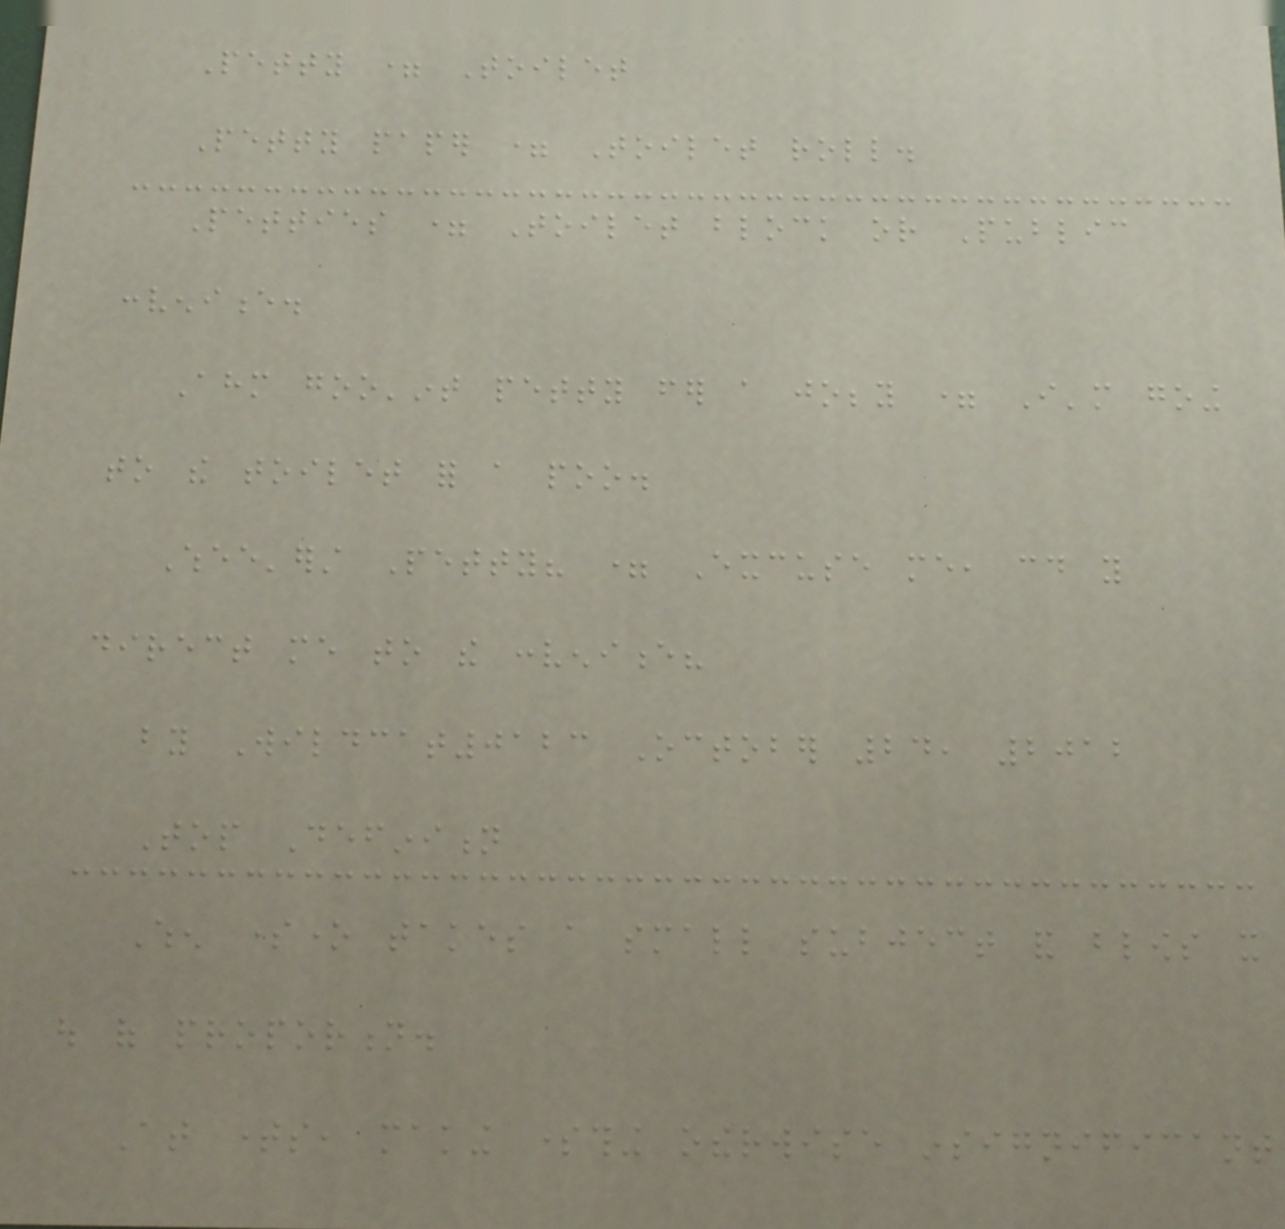Petty = Toilet
Petty paper = Toilet roll.
Petties = Toilet block or Public
convenience.
Ahm goo'int petty fer a jobby = I'm going
to the toilet for a poo.
Whee'erst Petty? = Excuse me, could you
direct me to the convenience?
by Wildcat0123 October 24, 2012
Top Definition
When someone takes a small subject and blows it
out of proportion.
At times, making something otherwise insignificant
